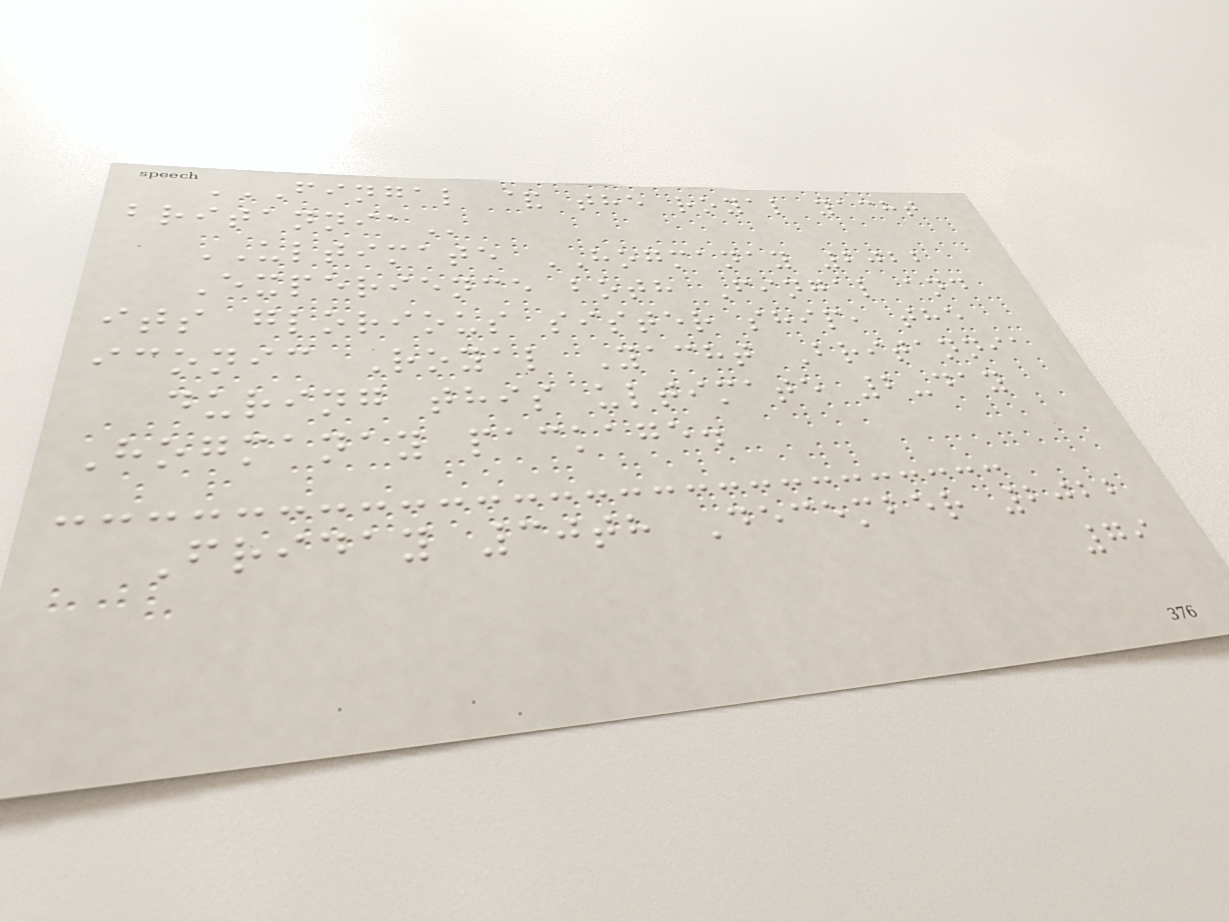FINGAL & THE ROYAL YACHT
BRITANNIA
ULTIMATE HOGMANAY 2022
Experience both Fingal and
its glorious sister ship, the
iconic Royal Yacht Britannia
during this ultimate 2-day
Hogmanay package.
Friday 30th December 2022
79
